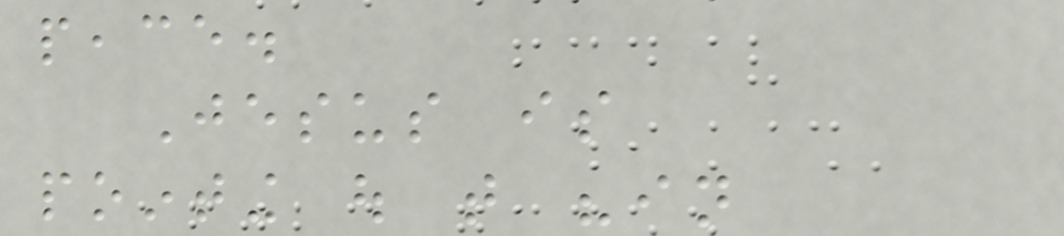peace.
Jesus is
pointing out that "in
